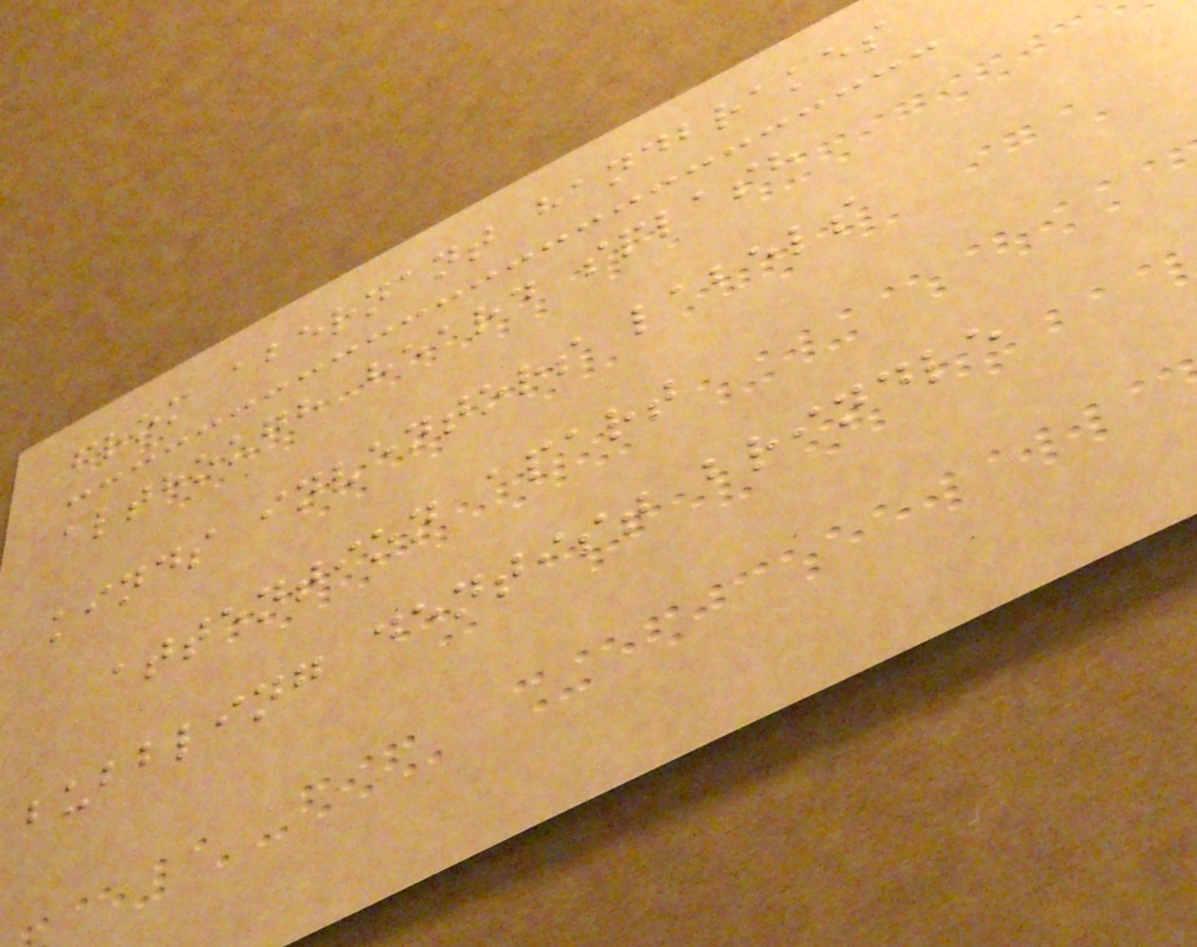from abernant handbrakes
although heard splash
kinds inventors labels
attention apart
bubbling dentist brindle
